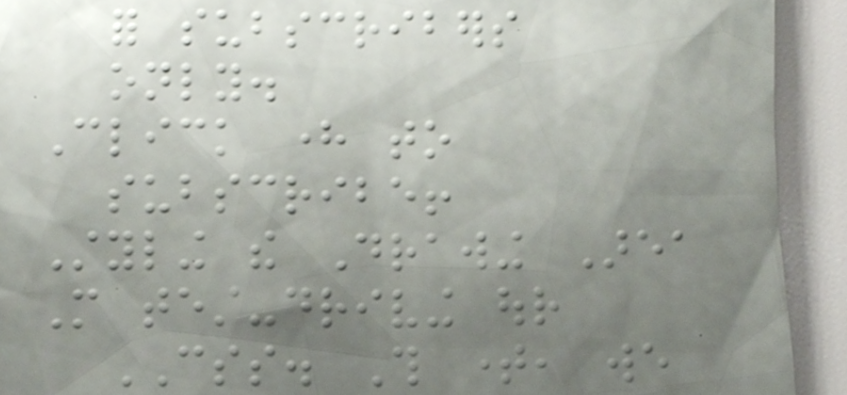for subscribers
only.
Click here to
subscribe!
Styling the Drawing Area
More test-driving our
CSS. This time, we
